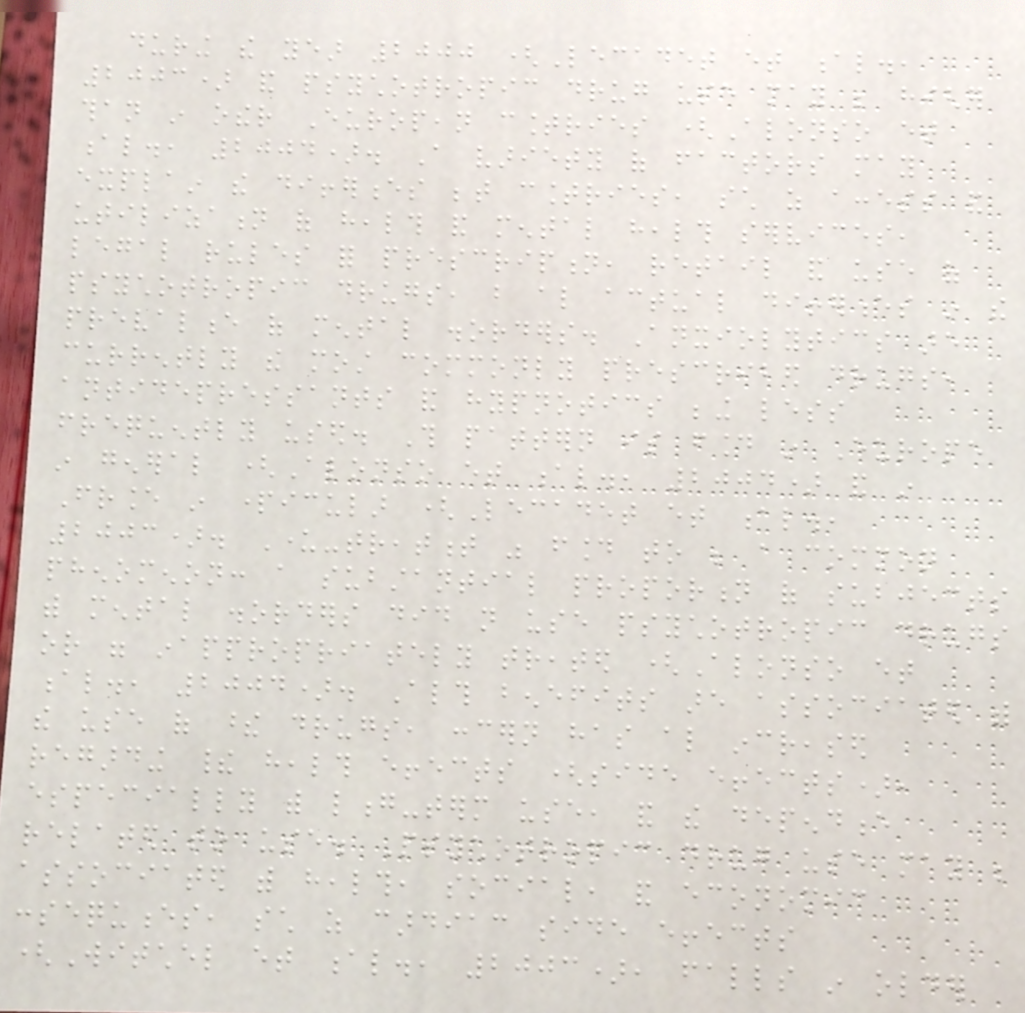during the year 2000 (Lecadet et al.,
2003) and psychotropic drug use may be higher
than in other European countries (Alonso et
al., 2004). A variety of factors may
explain the differences between countries, such as access and
utilization of health and mental health services,
legal rules for prescription, retail and use of
psychotropic drugs, but also actual differences in the
prevalence of mental disorders. Anxiolytics are
currently the most commonly prescribed drugs,
antidepressants and hypnotics being less
frequently used. This pattern is found in Europe
in general (Alonso et al., 2004) and in
France in particular (Lecadet et al.,
2003). Under-treatment was found to be a common
phenomenon: a substantial proportion of subjects
with mental disorders did not use psychotropic drugs
or were inappropriately treated (Alonso et
al., 2004). Although benefits are associated with
the use of these drugs, concern has also increased
regarding their health effects (side effects),
especially with long-term use, and the dependence
related to use. Psychotropic drug use may be
associated with health, social, and economic
consequences, such as cardiac side effects
(Witchel et al., 2003), falls in older
